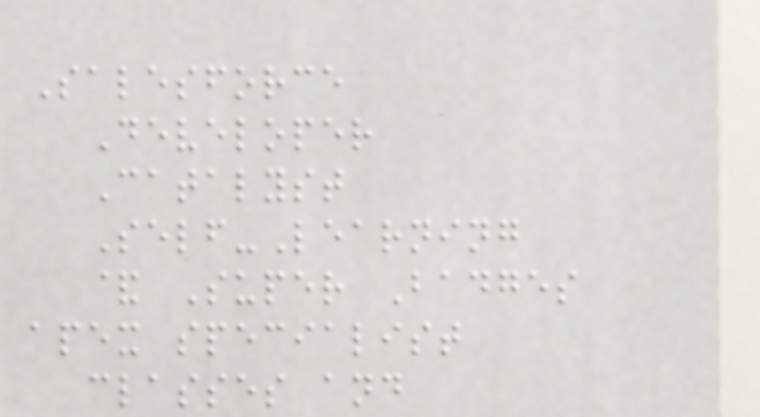Salesforce
Developer
Catalyst
Self-Learning
& Super Badges
apex specialist
classes and
